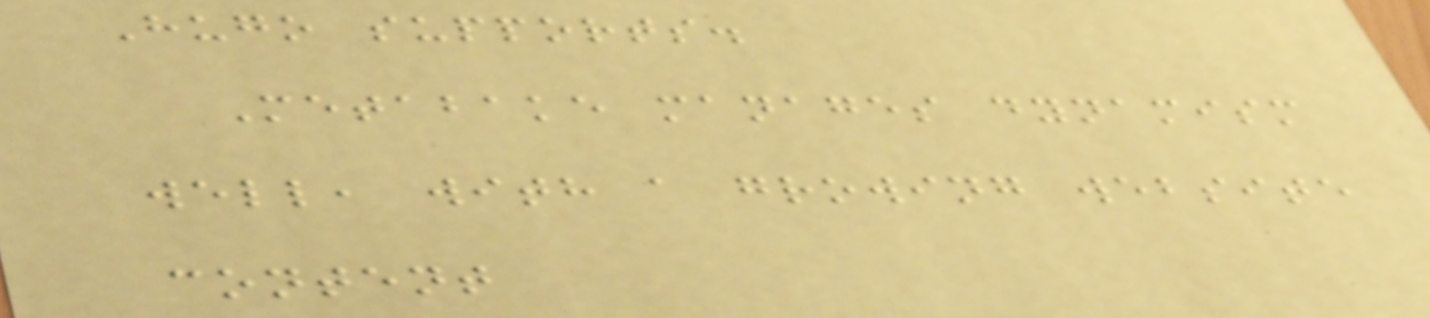Hugo supports.
Metabake manages dynamism
well, with a growing website
content
